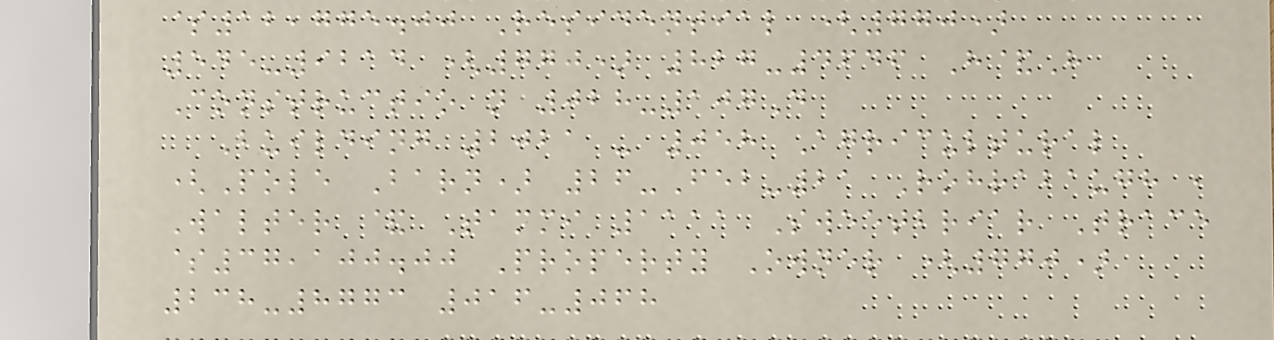$12,775.00 Residential (770)
545-9214 (770) 827-4646 H&H
Constructio n 028-107D
Building 2021 - 058 Agricultural
(Pole Barn) 26-Feb-21 Rohrabaugh ,
Walter & Tammi 1111 Sweetbriar Trace
$37,100.00 Property Owner (770)
238-8773 016-068
